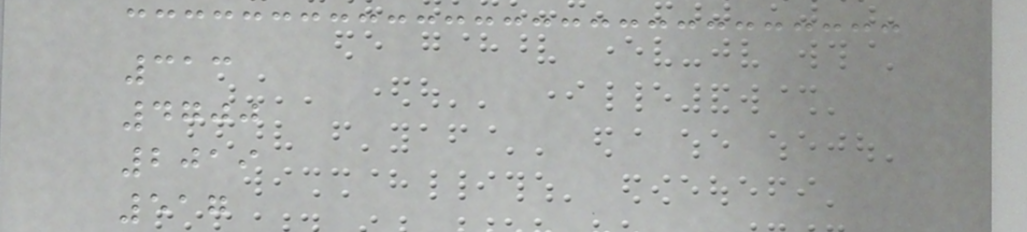313
4700
2019
517
